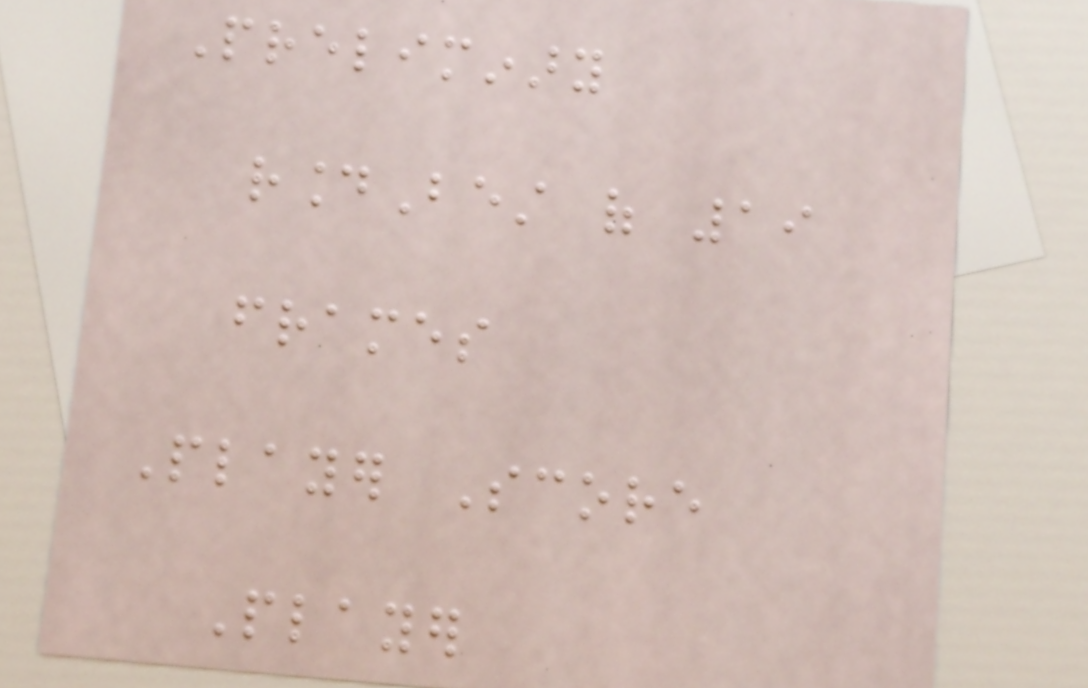Preliminary
roundBest of 19
frames
Player Score
Player
